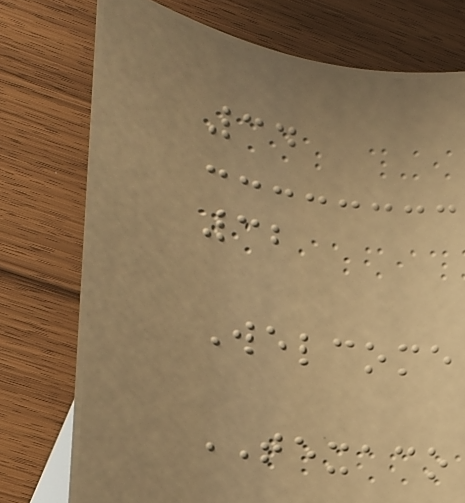34
32
Welcome
TEXACO
